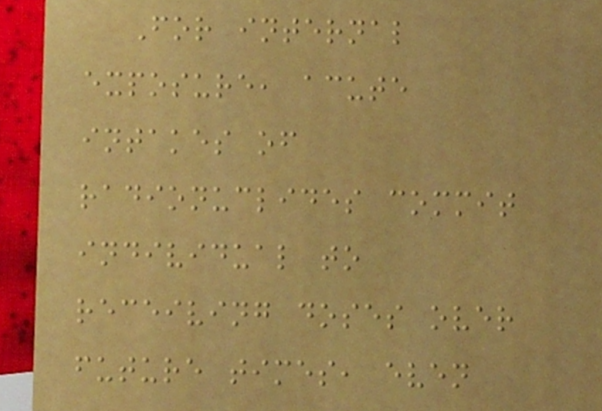For internal
exposure, acute
intakes of
radionuclides commit
individual to
receiving doses over
future times, even
